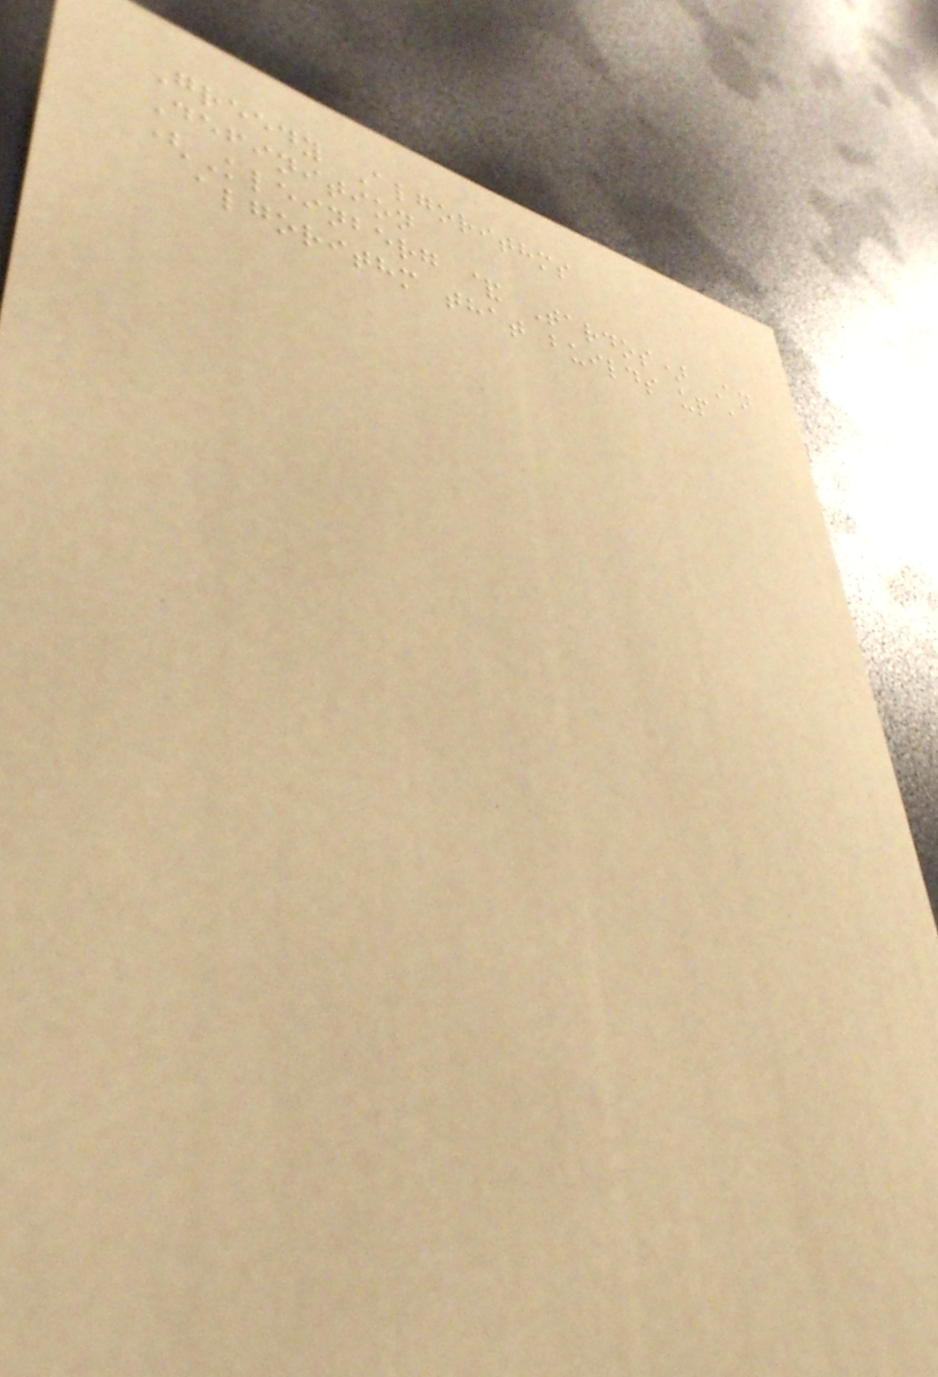Greedy Algorithms
Definition
(Kleinberg & Tardos) An
algorithm that builds up a
